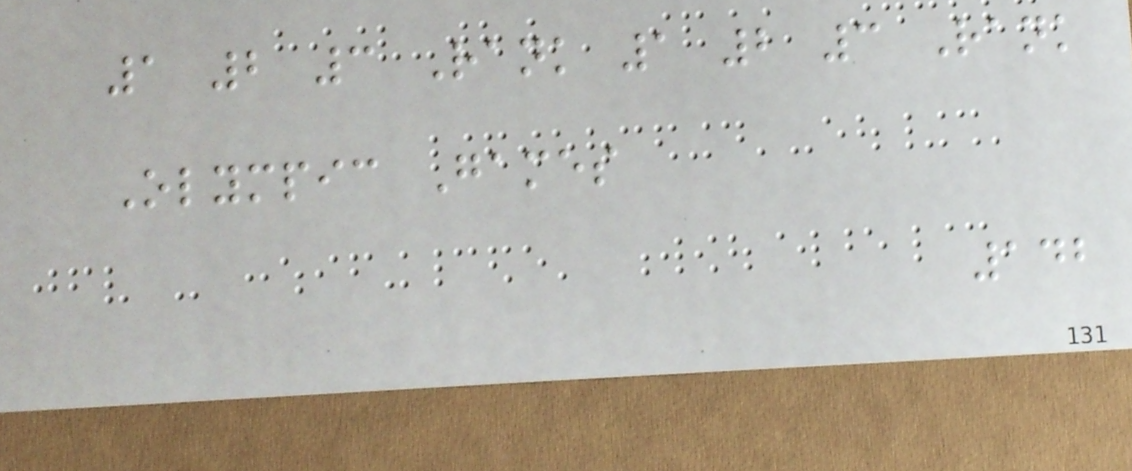1 2 3 Rank 1 2 3 Rank
Olympic Games
142
